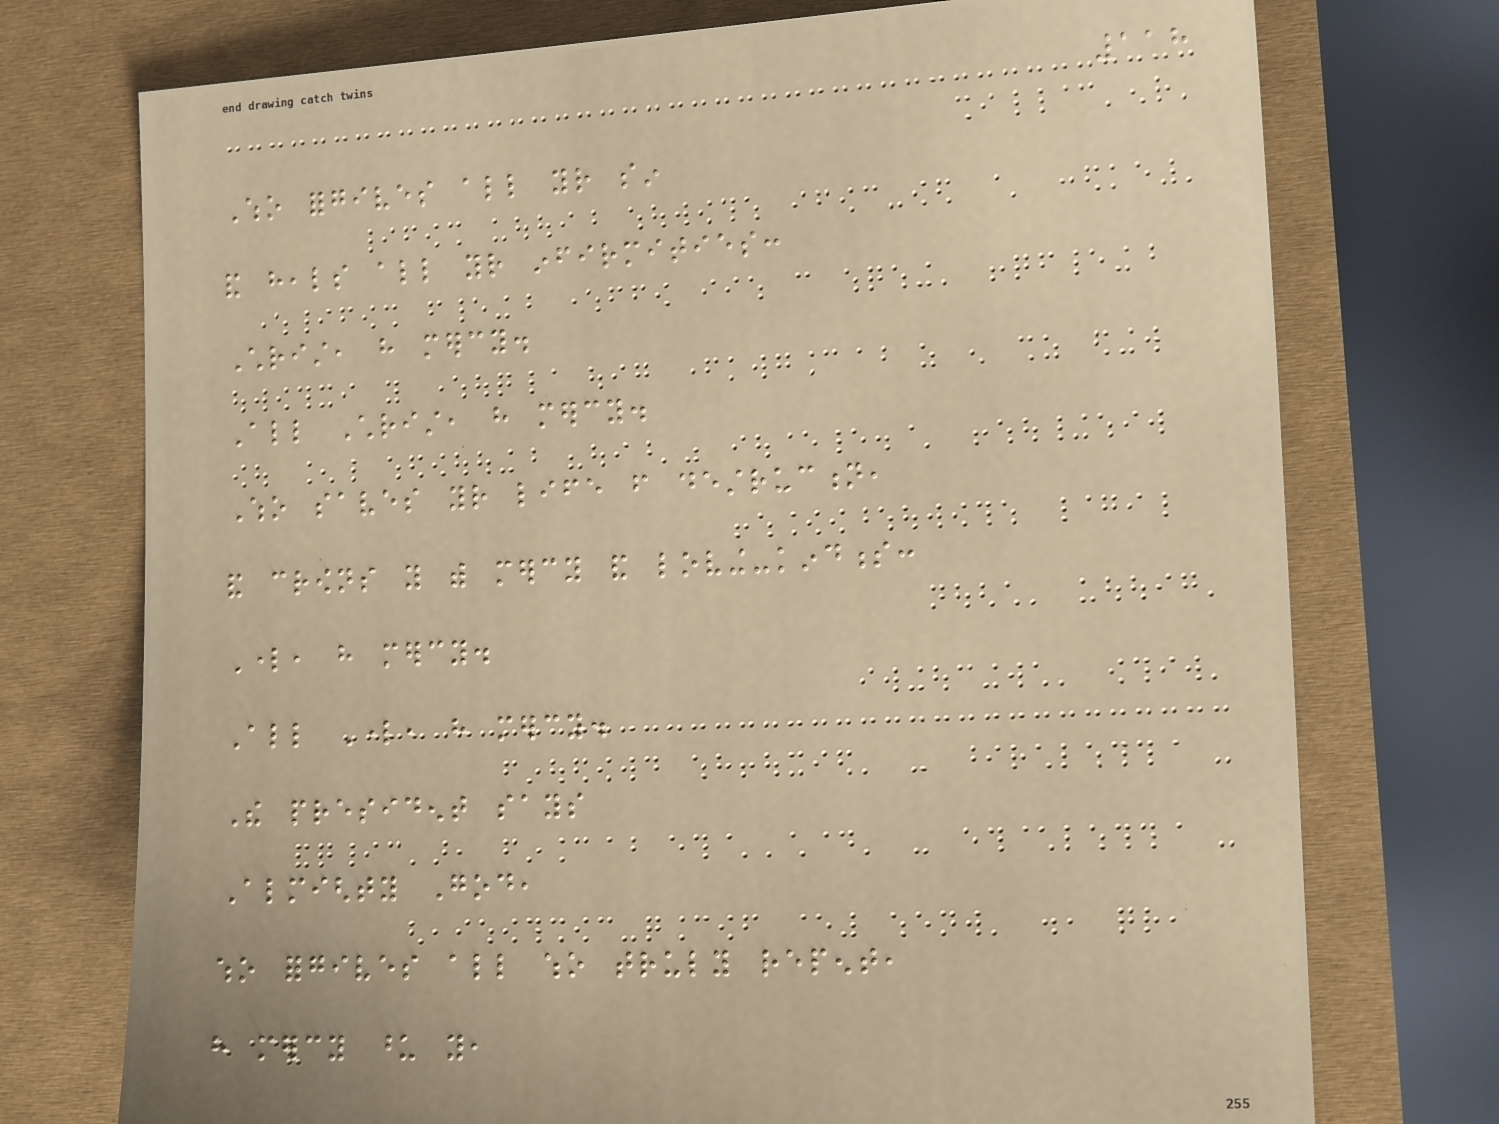118
Who forgives all your sin
and heals all your infirmities:
Christ, have mercy.
All Christ, have mercy.
Who saves your life from destruction,
and crowns you with mercy and loving-kindness:
Lord, have mercy.
All Lord, have mercy.
The president says
Almighty God,
who forgives all who truly repent,
have mercy upon you,
